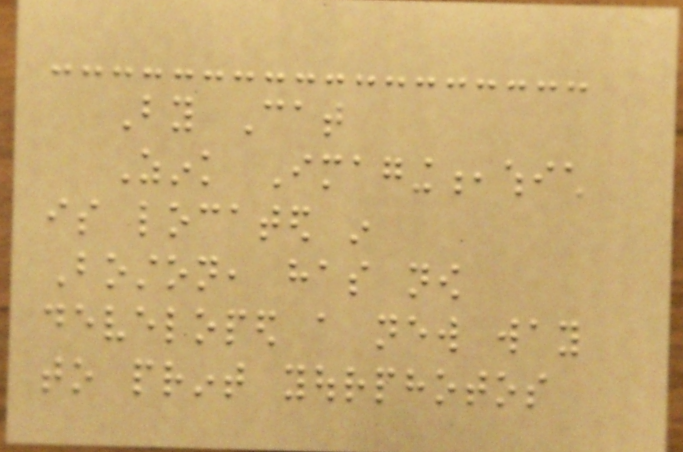By Cat
Zink Imaging,which
is located in
Boston, has now
developed a new way
to print yourphotos
